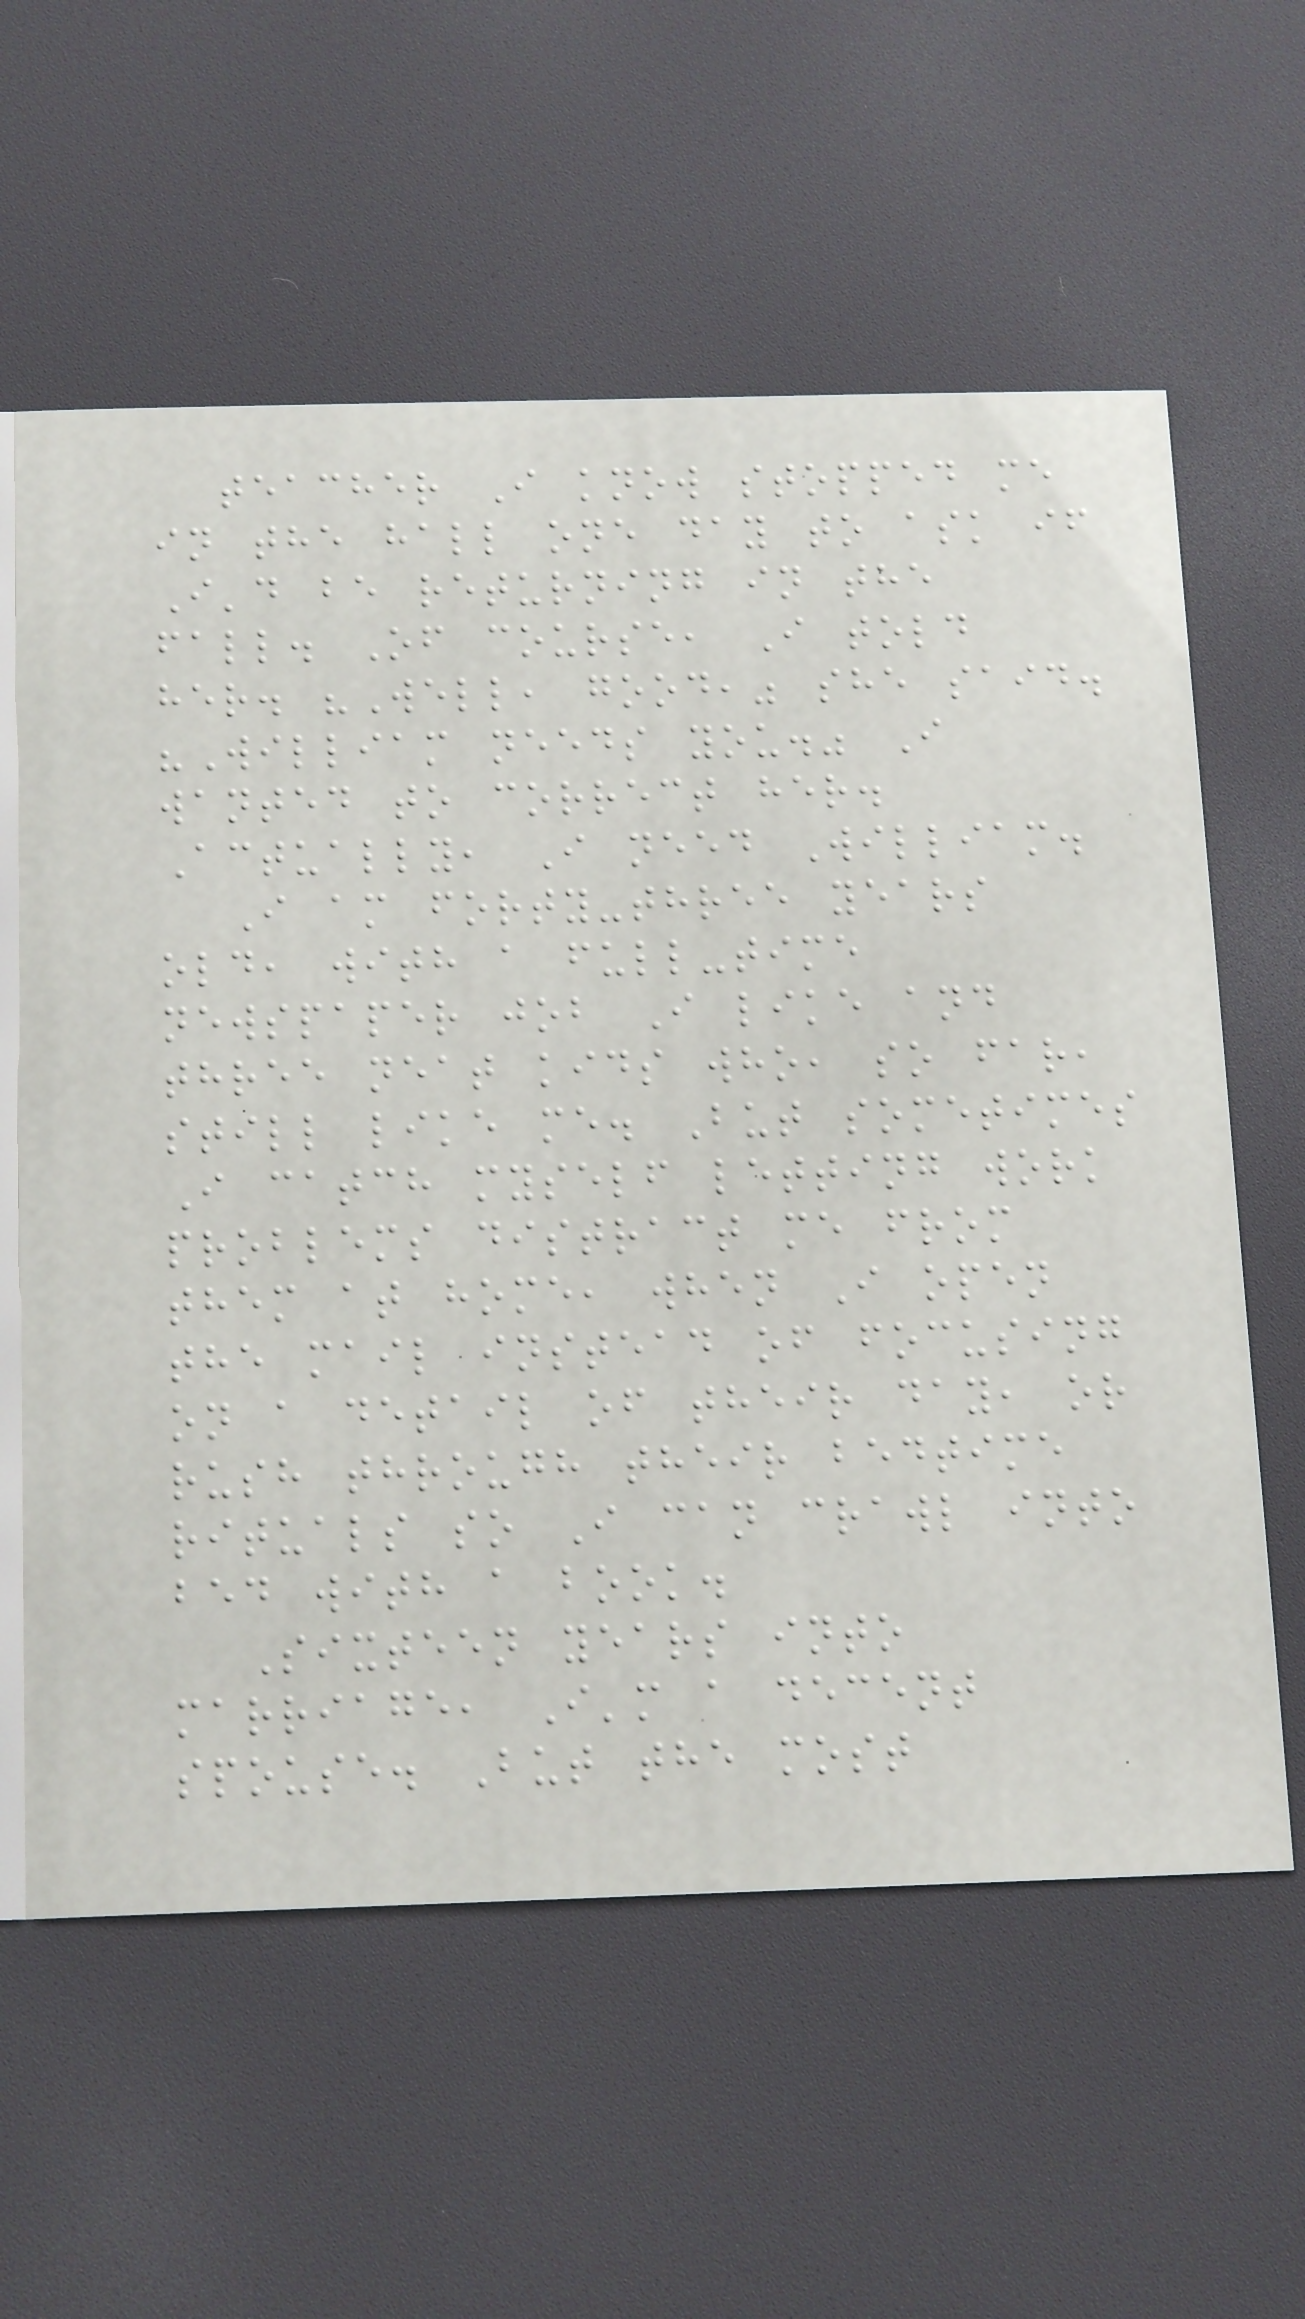teacher I know stopped me
in the hall one day to ask if
I'd be returning in the
fall. Of course, I told
her. "Well, good," she said.
"William needs you." I
wanted to correct her.
Actually, I need William.
I am forty-three years
old, with a full-time
newspaper job I like and
three neat kids who, so far,
still like me. But sometimes
I catch myself letting work
problems distract me from
them at home, when I open
the mail instead of focusing
on a detail of their day, or
rush through their bedtime
rituals so I can crawl into
bed with a book.
Sixteen years into
marriage, I'm a decent
spouse. But the most
